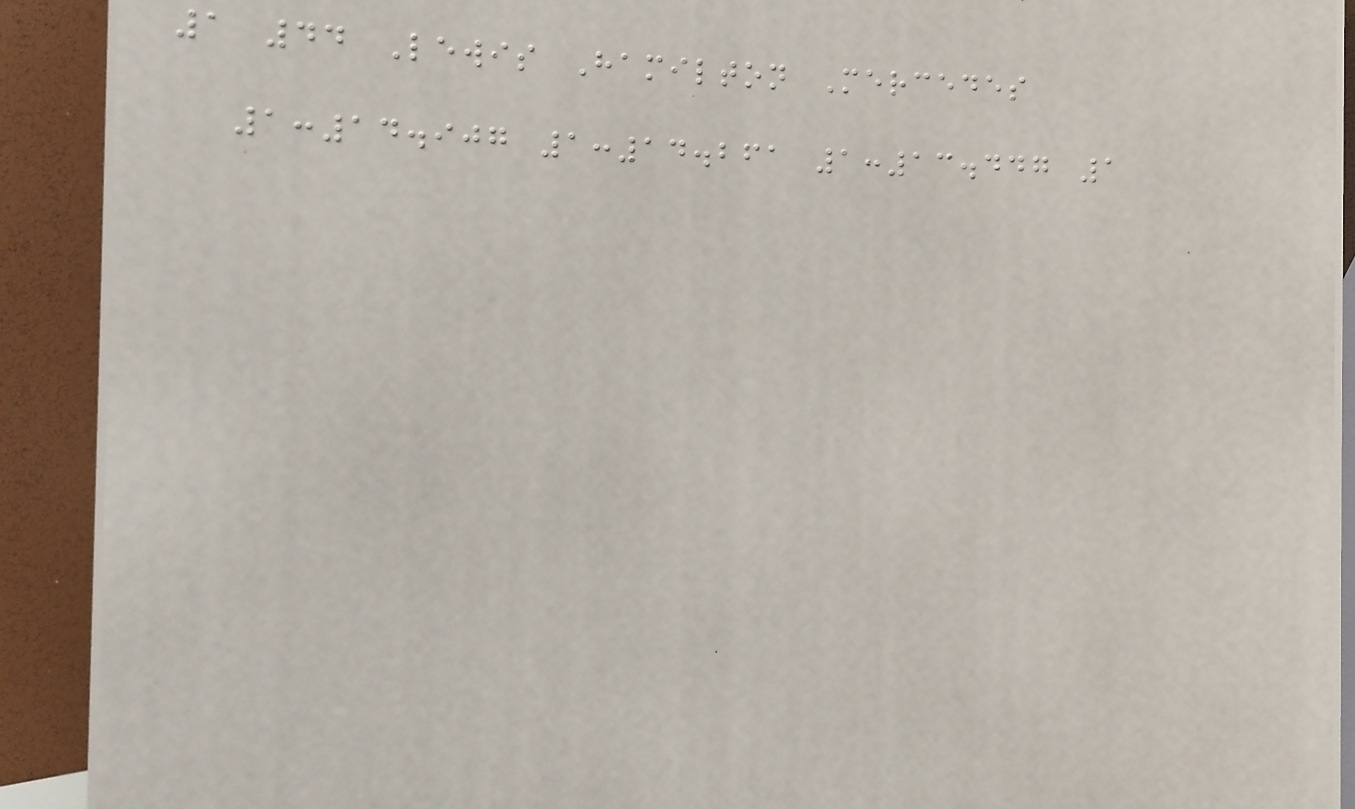1 44 Lewis Hamilton Mercedes
1:14.907 1:14.261 1:13.447 1
